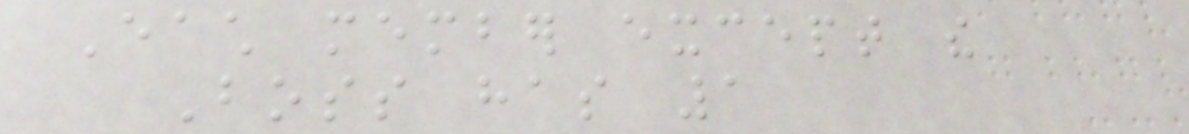Each member except the
Boss has 1
